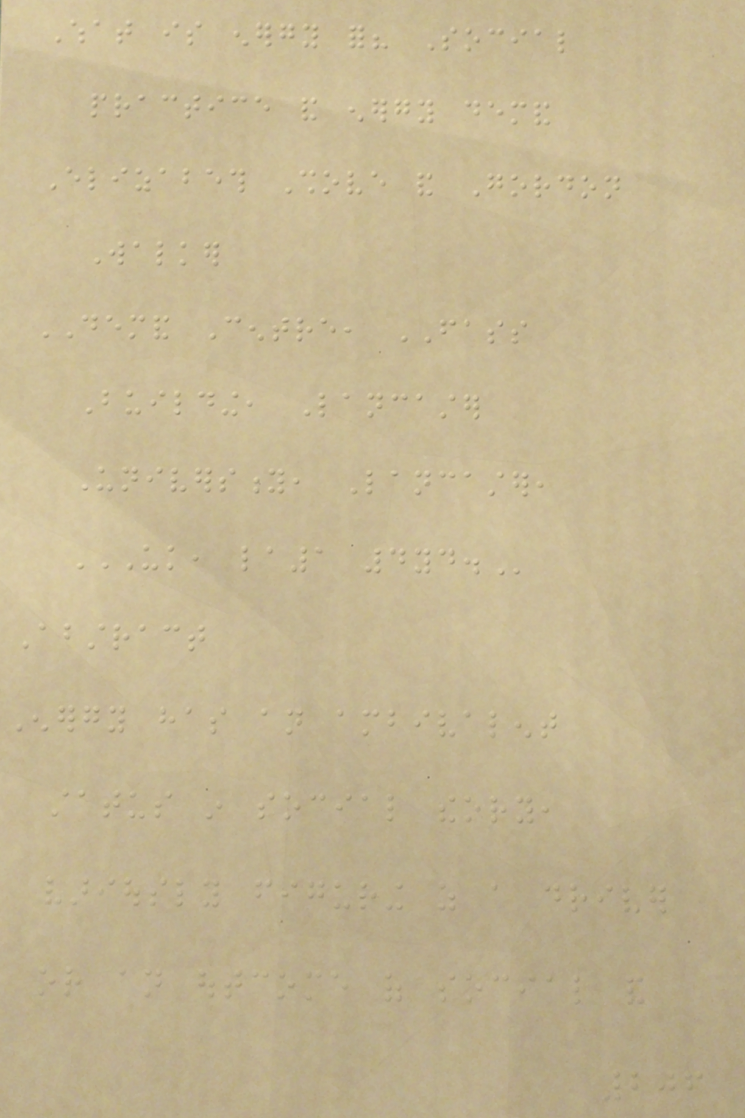What is energy for? Social
practice and energy demand
Elizabeth Shove and Gordon
Walker
DEMAND Centre, FASS
Building, Lancaster
University, Lancaster,
UK, LA1 4YD.
Abstract
Energy has an ambivalent
status in social theory,
variously figuring as a driver
or an outcome of social and
206
